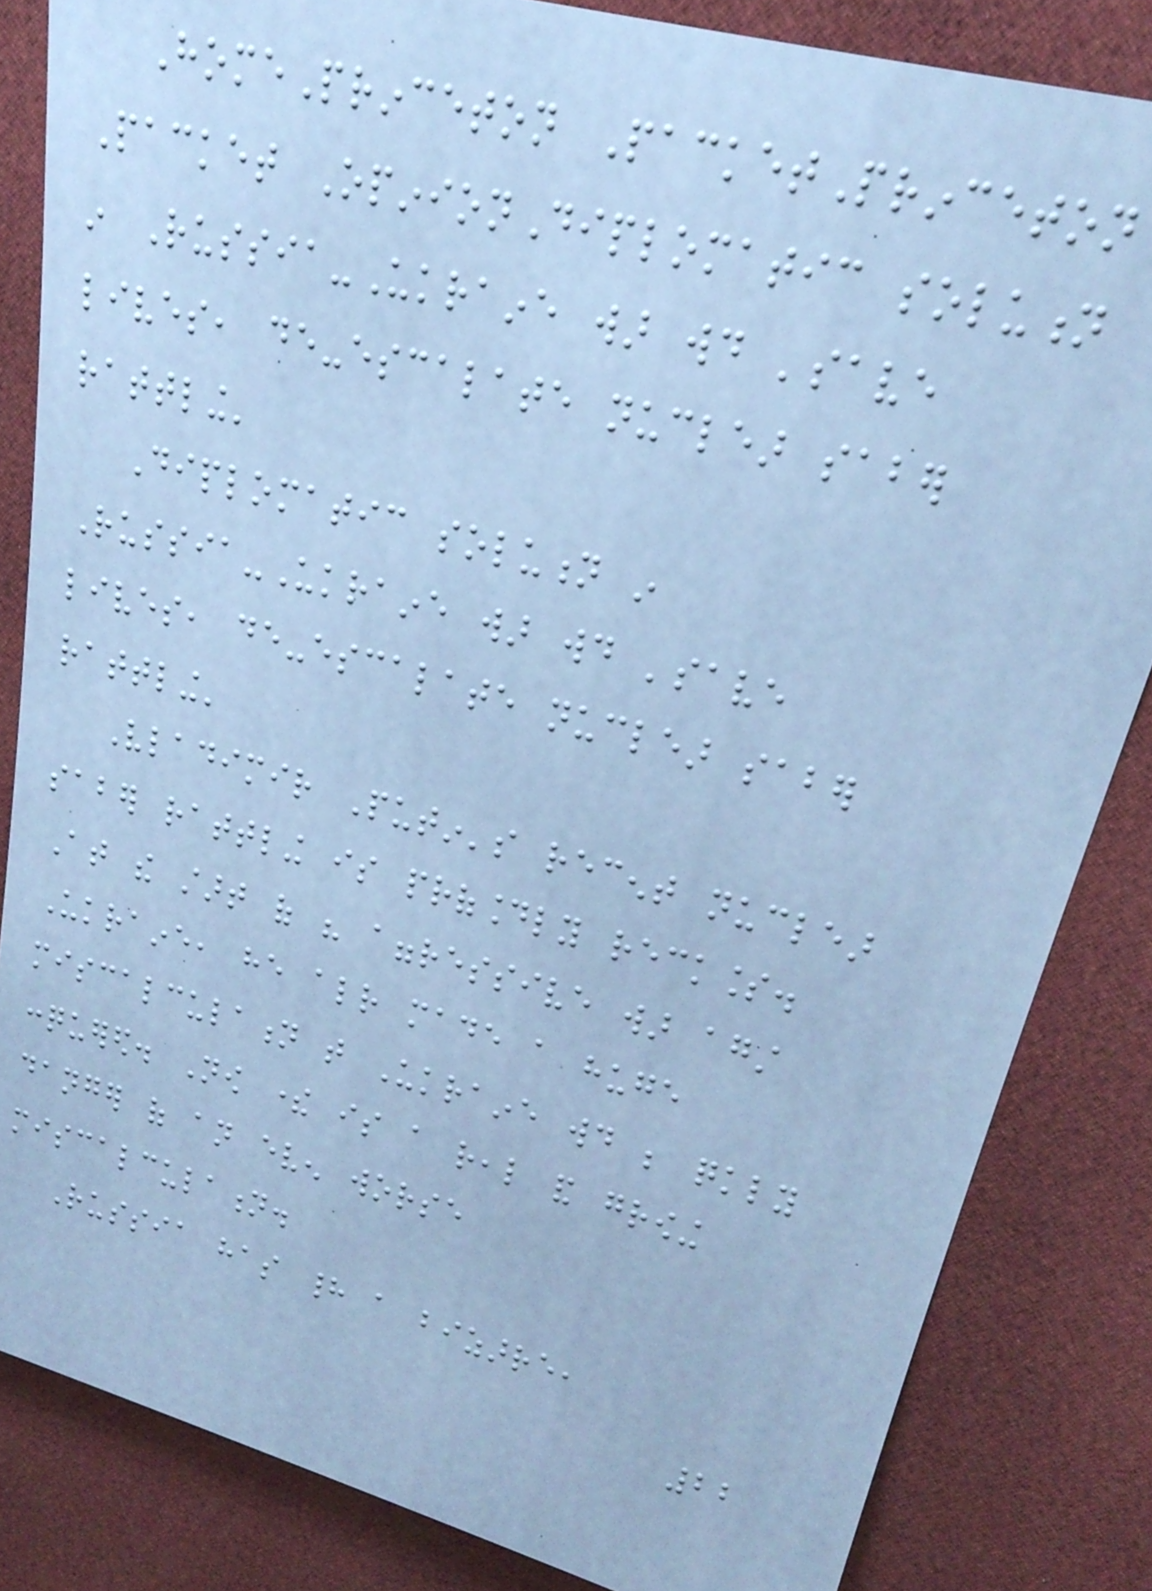HomePrinceton PacketPrinceton
Packet OpinionDiplomatic solution
in Russia-Ukraine war would 'save
lives, de-escalate nuclear saber
rattling'
Diplomatic solution in
Russia-Ukraine war would 'save
lives, de-escalate nuclear saber
rattling'
Vladimir Putin's recent nuclear
saber rattling is profoundly reckless.
At the start of his aggressive war against
Ukraine, he already made a huge
miscalculation that Ukraine would be quickly
conquered. Now there is a real and growing
danger of an even worse
miscalculation.
Russia has had a bizarre,
22
